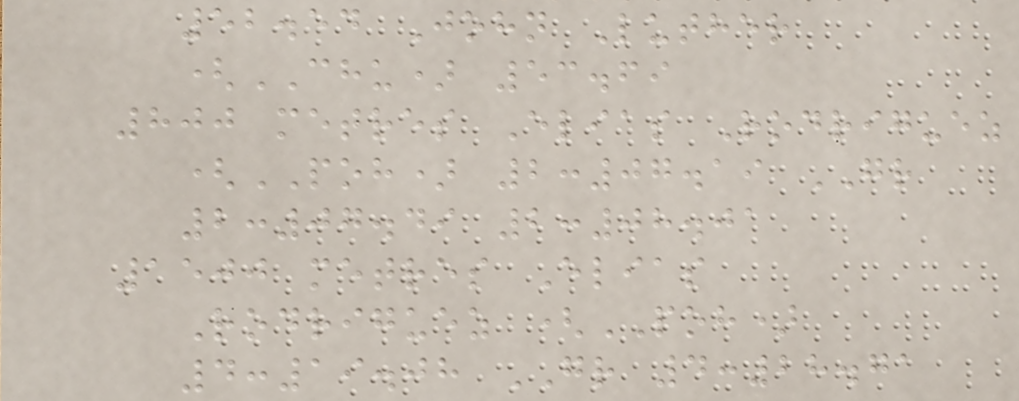52.54 John Luther
(CHU) 53.69
800 metres Elias Rodriguez
(POH) 2:07.19 GR
2:07.49 2:08.01
1500 metres Elias
Rodriguez (POH)
4:19.08 GR 4:28.71
